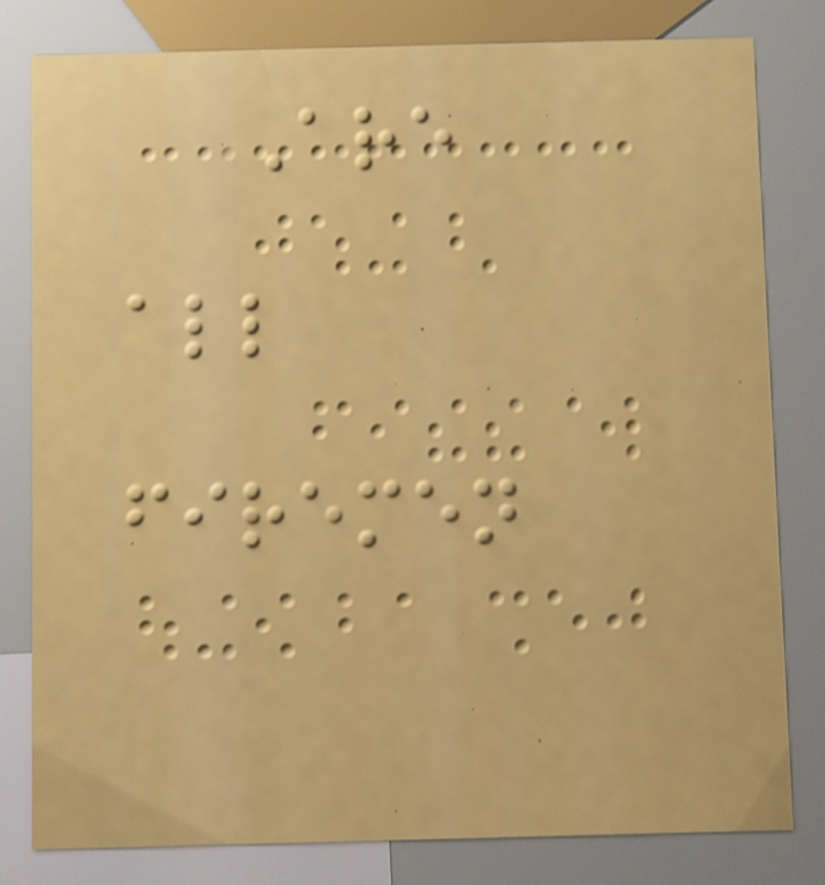Are
all
firemen
